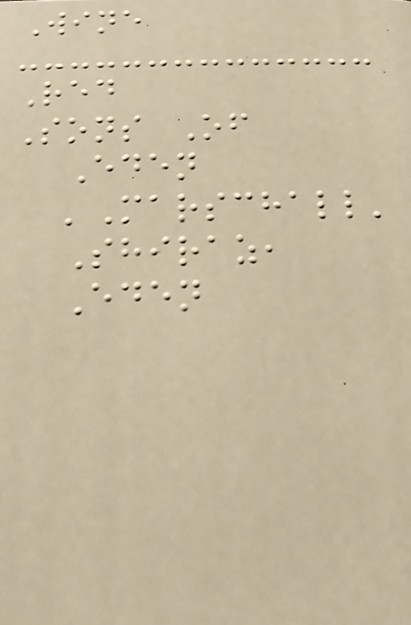Wine
Red
Sons Of
Eden
'Marschall'
Shiraz,
Eden
